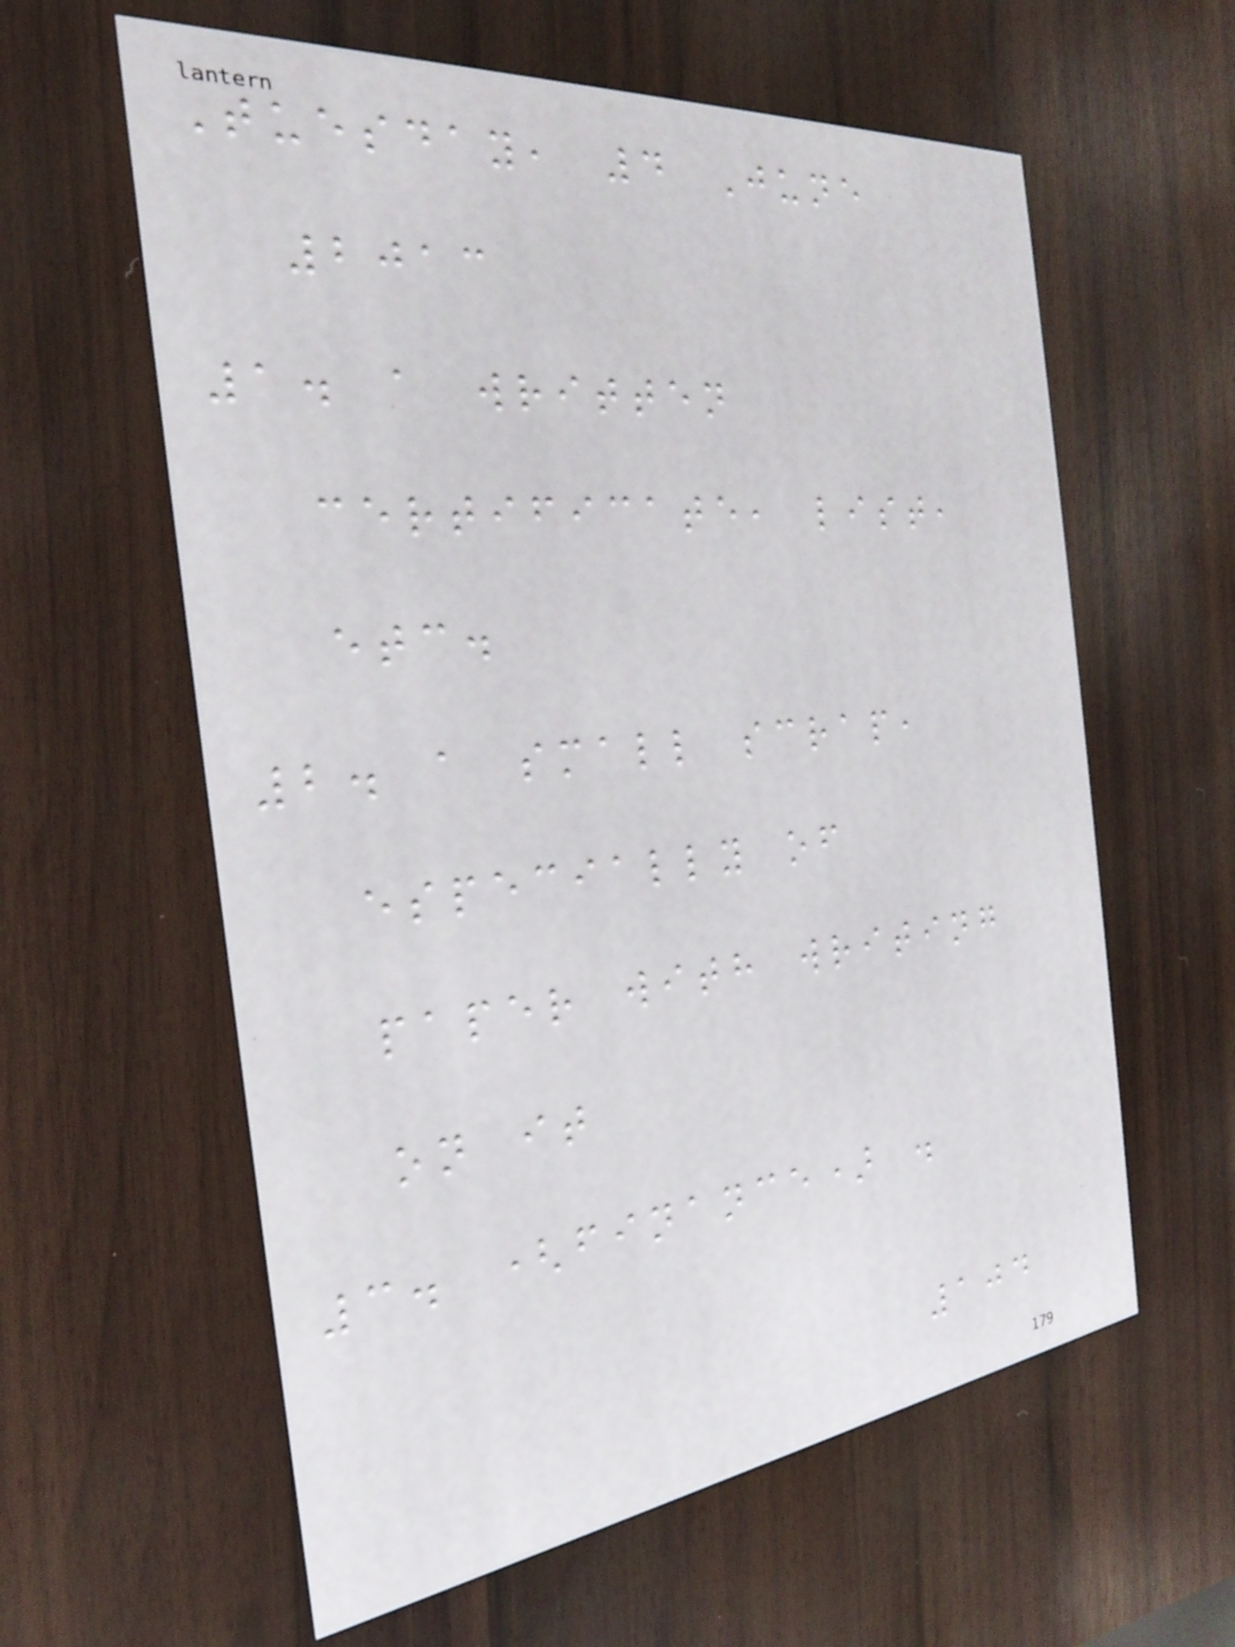Tuesday, 4 June
2013
1. a written
certificate, list,
etc.
2. a small scrap,
especially of
paper with writing
on it
3. (finance) .
104
